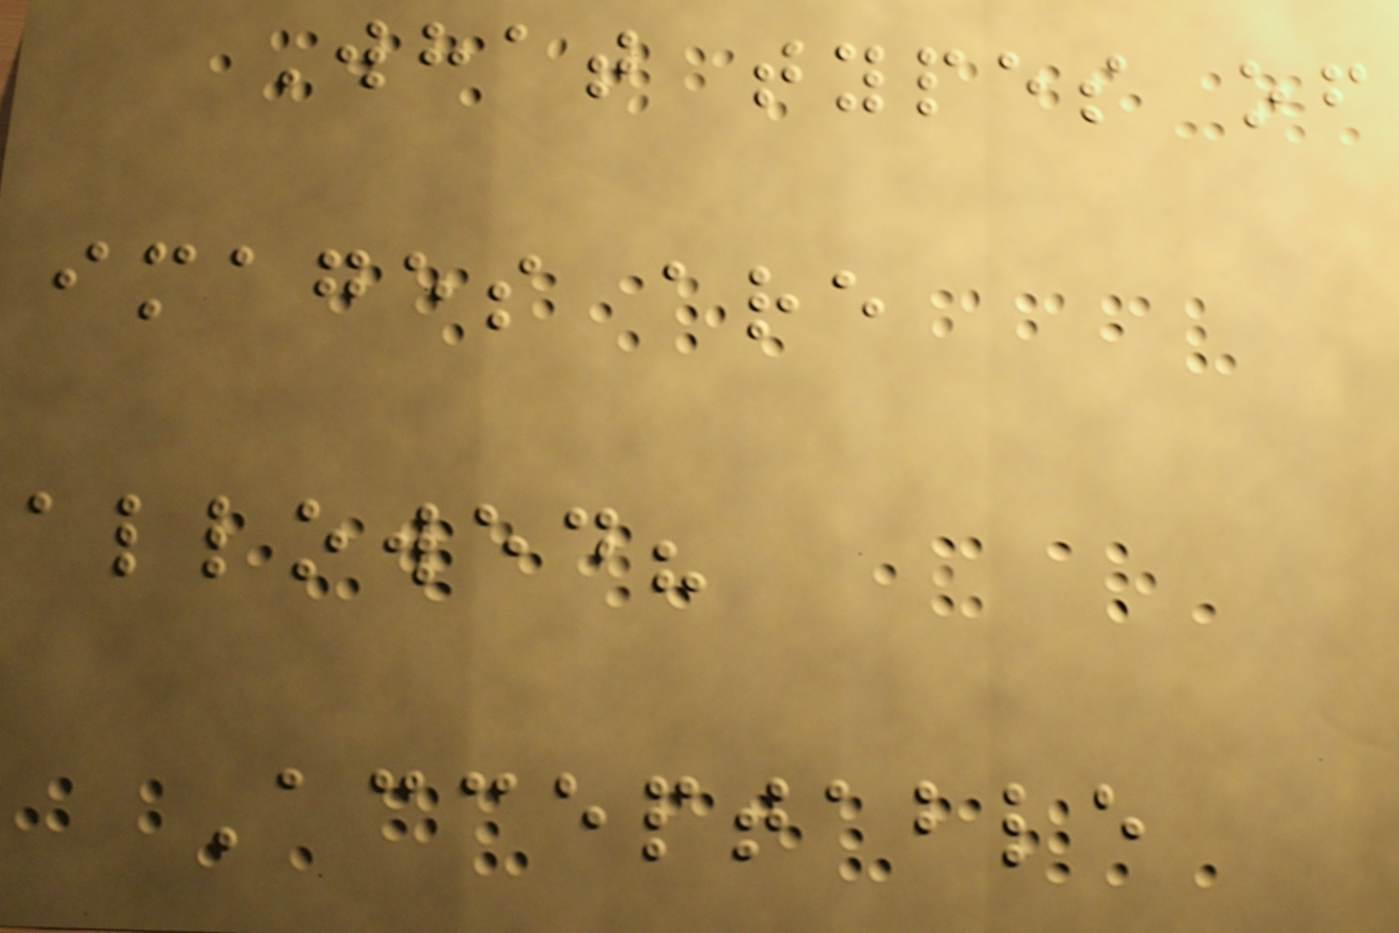What types of
images are
allowed?
Acceptable
